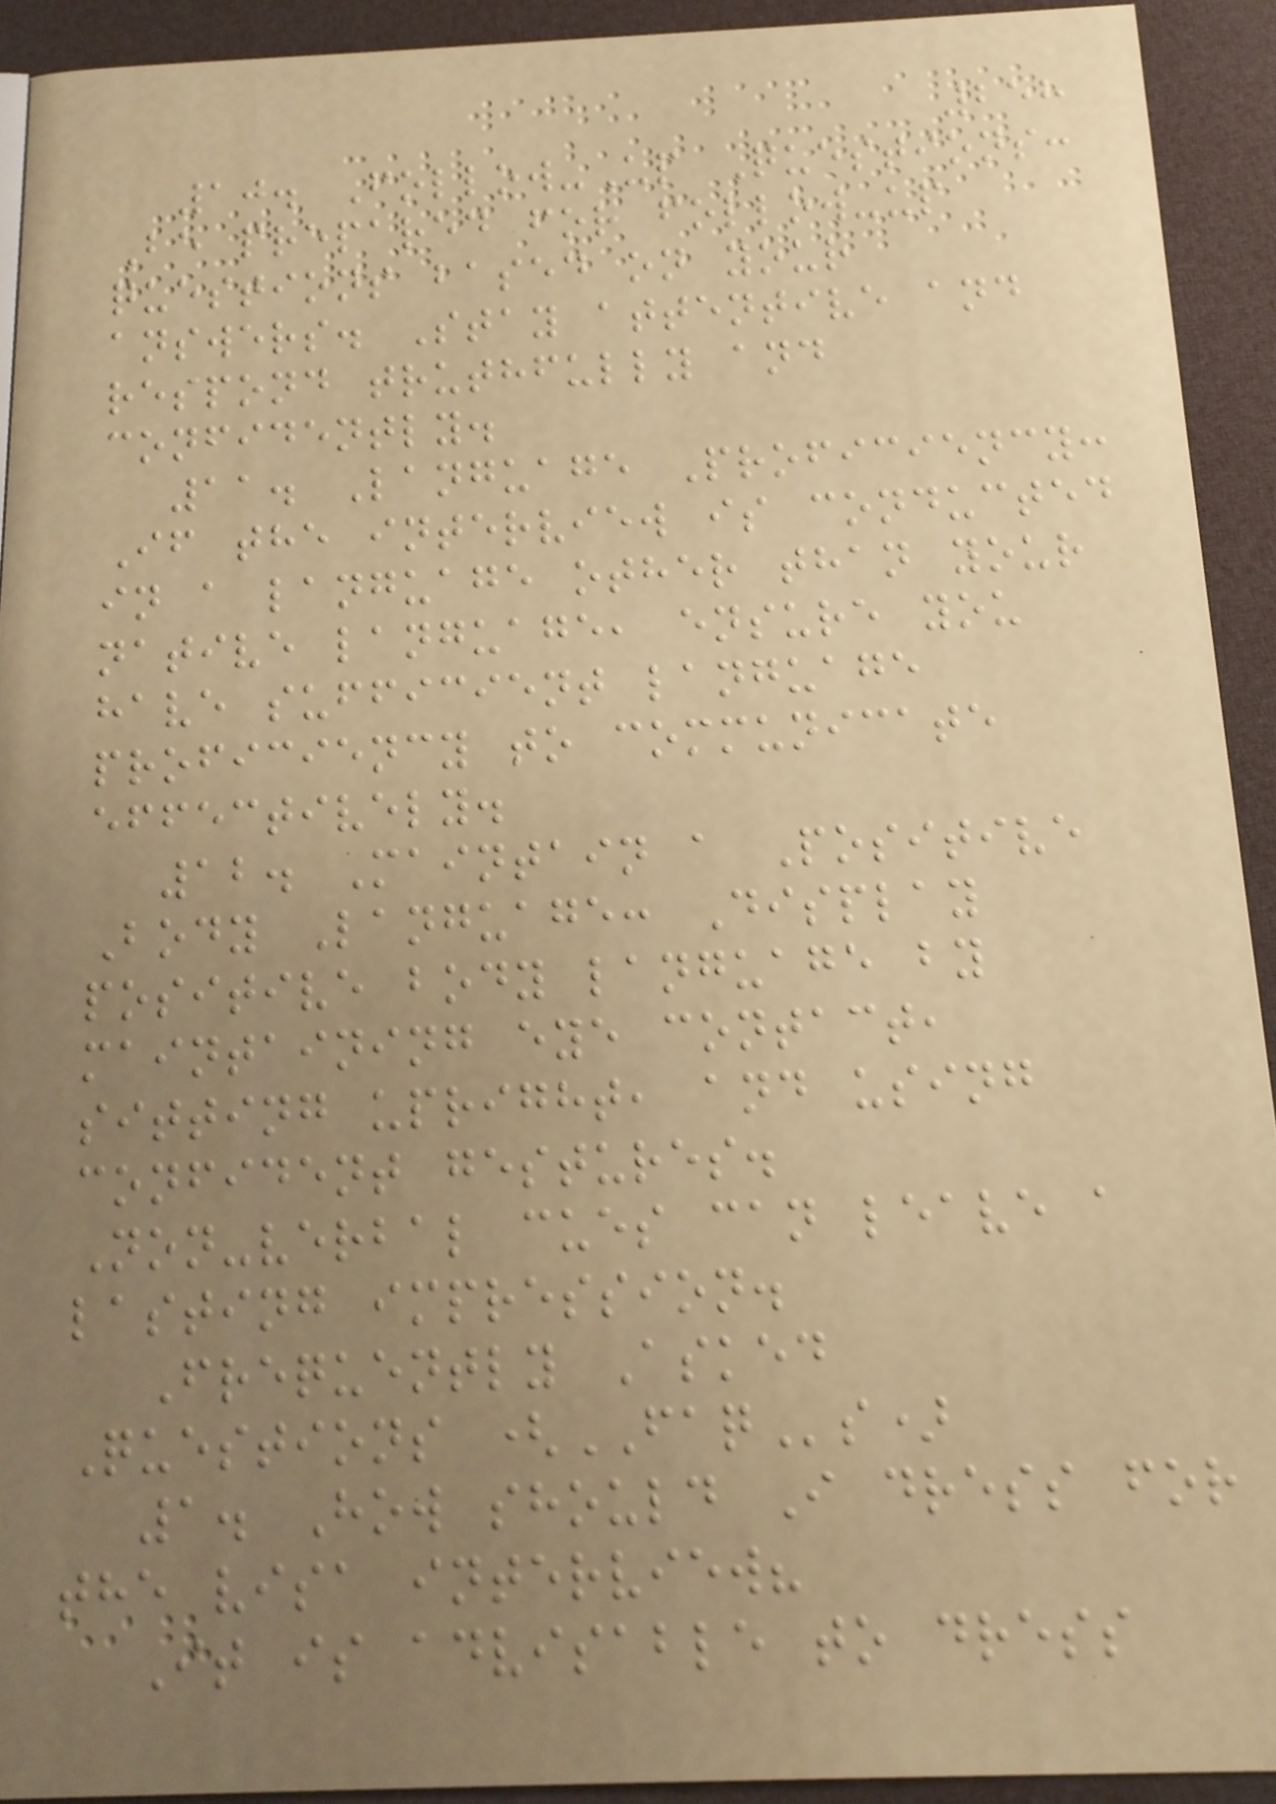258
10. Follow-Up Questions:
Be prepared for follow-up
questions based on your
answers. Stay attentive and
respond truthfully and
confidently.
11. Language Proficiency:
If the interview is conducted
in a language other than your
native language, ensure you
have sufficient language
proficiency to communicate
effectively.
12. Maintain a Positive
Body Language: Display
positive body language by
maintaining eye contact,
sitting upright, and using
confident gestures.
Non-verbal cues can leave a
lasting impression.
Frequently Asked
Questions (FAQs)
1. How should I dress for
the visa interview?
It is advisable to dress
